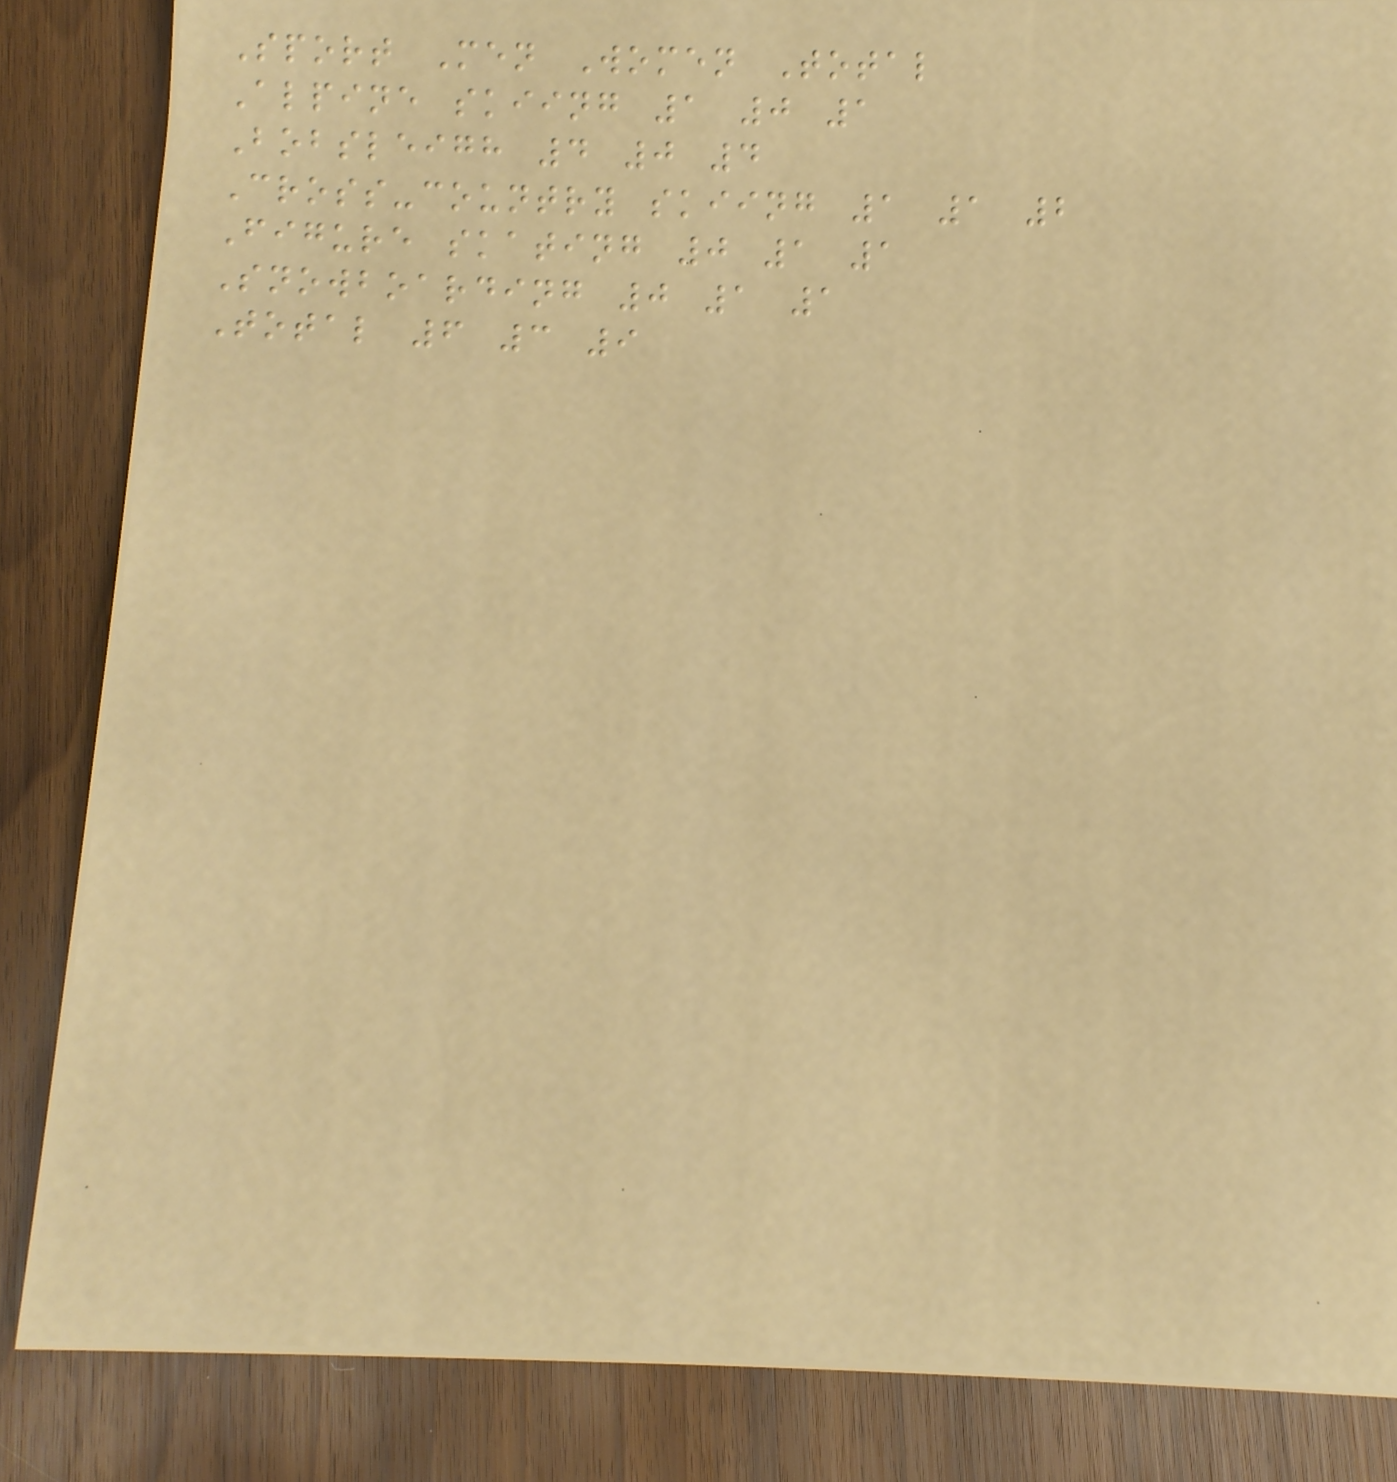Sport Men Women Total
Alpine skiing 1 0 1
Bobsleigh 4 0 4
Cross-country skiing 1 1 2
Figure skating 0 1 1
Snowboarding 0 1 1
Total 6 3 9
